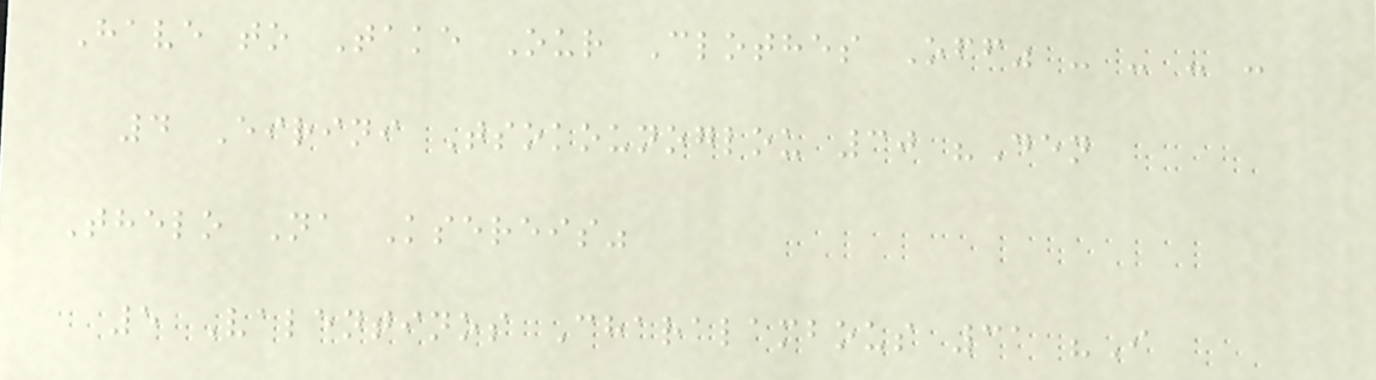Have to Take Our Clothes Off" - - - -
4 Eirini Tsokounoglou 30 "Den
Thelo Na Ksereis"
5 Valentinos Charalambous 31 "I
